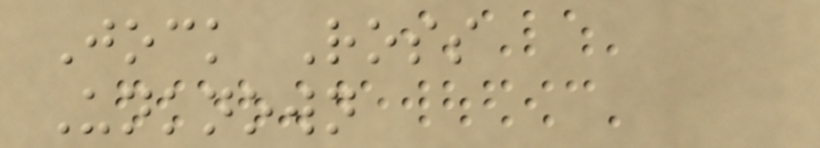Jock Ross
Unknown
